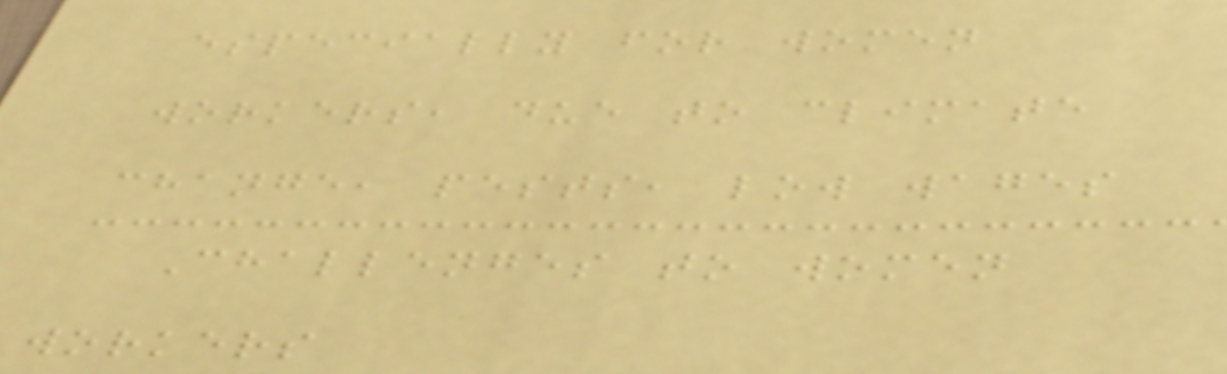especially for women
workers, due to climate
change, pests, low wages
Challenges to women
workers
